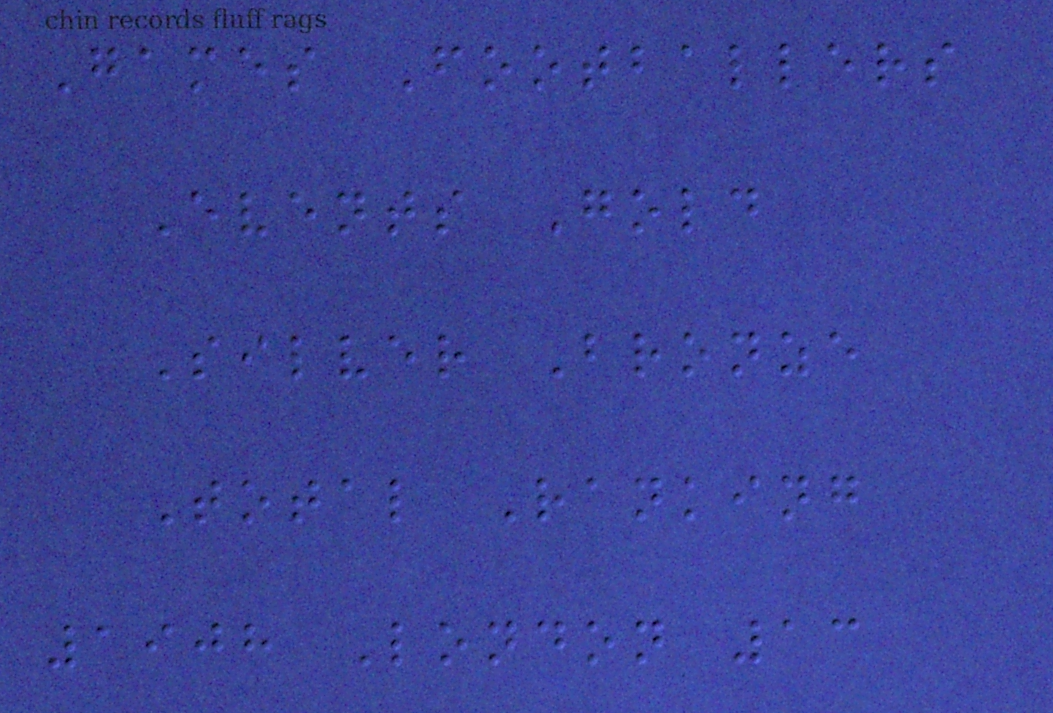Games Footballers
Events Gold
Silver Bronze
Total Ranking
1908 London 13
